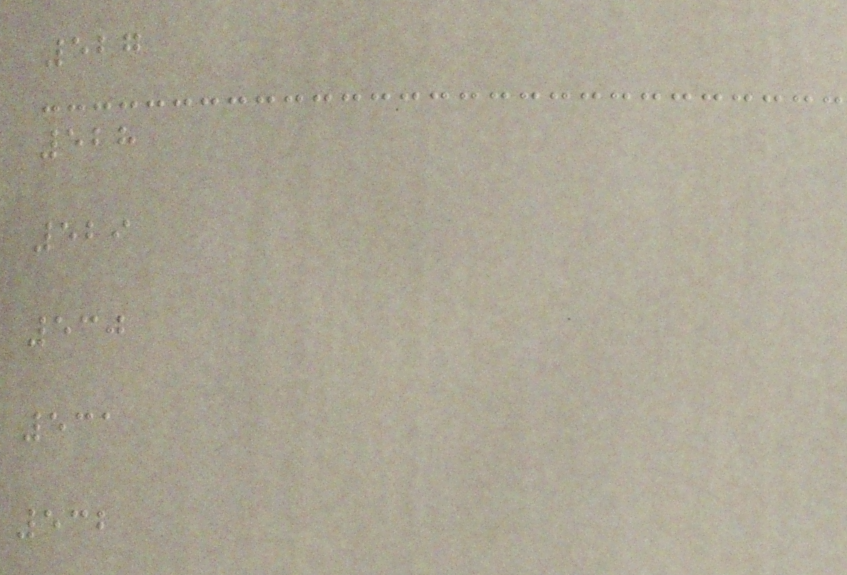527
528
529
530
531
532
